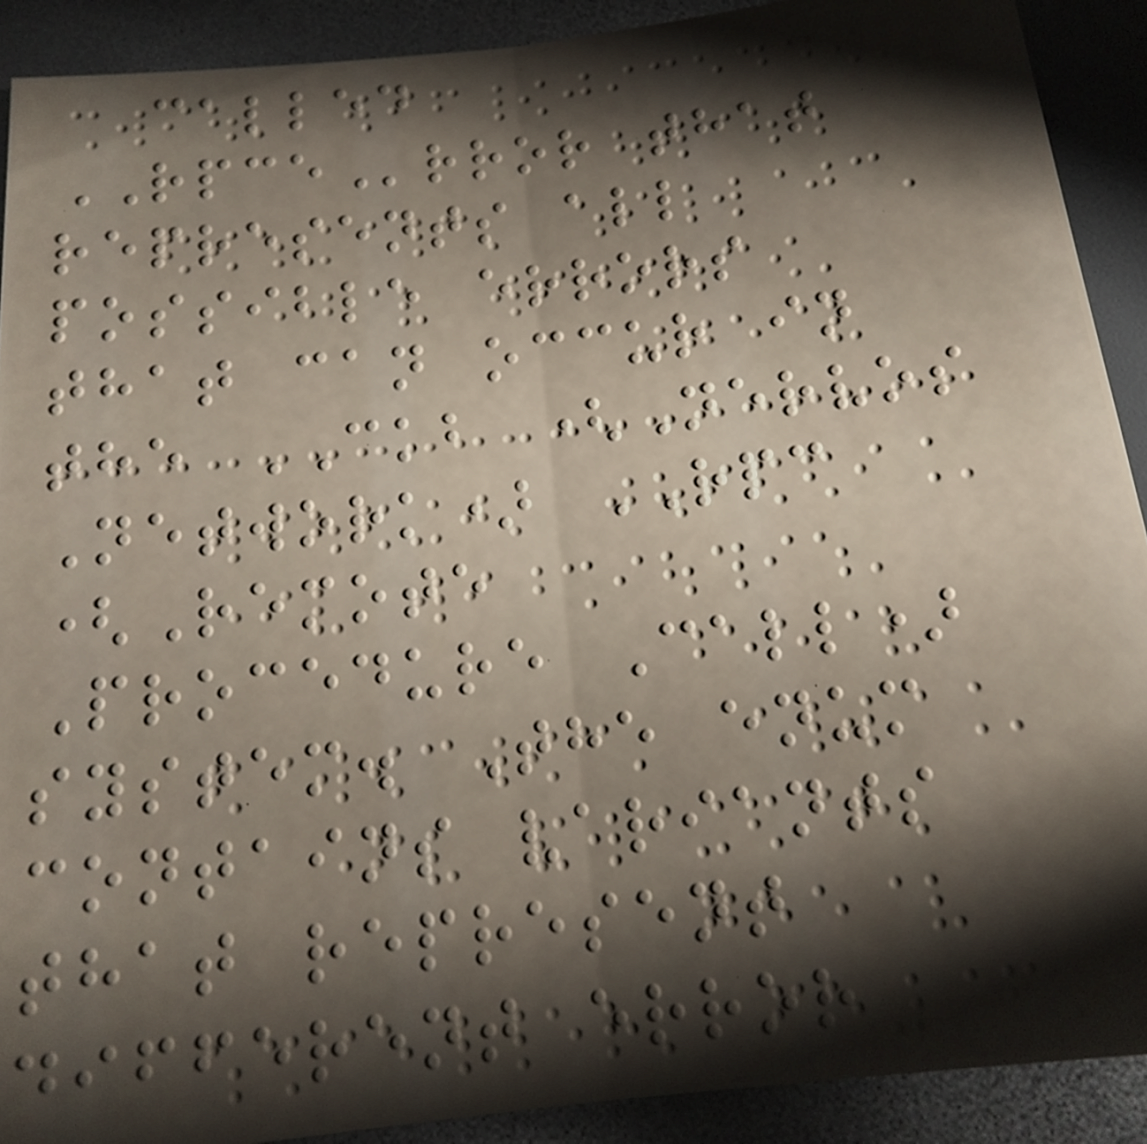called
RPCError that
represents all
possible errors
that can occur in
the CKB (Nervos
Network) RPC
(Remote
Procedure Call)
system. The enum
contains variants
that represent
different error
